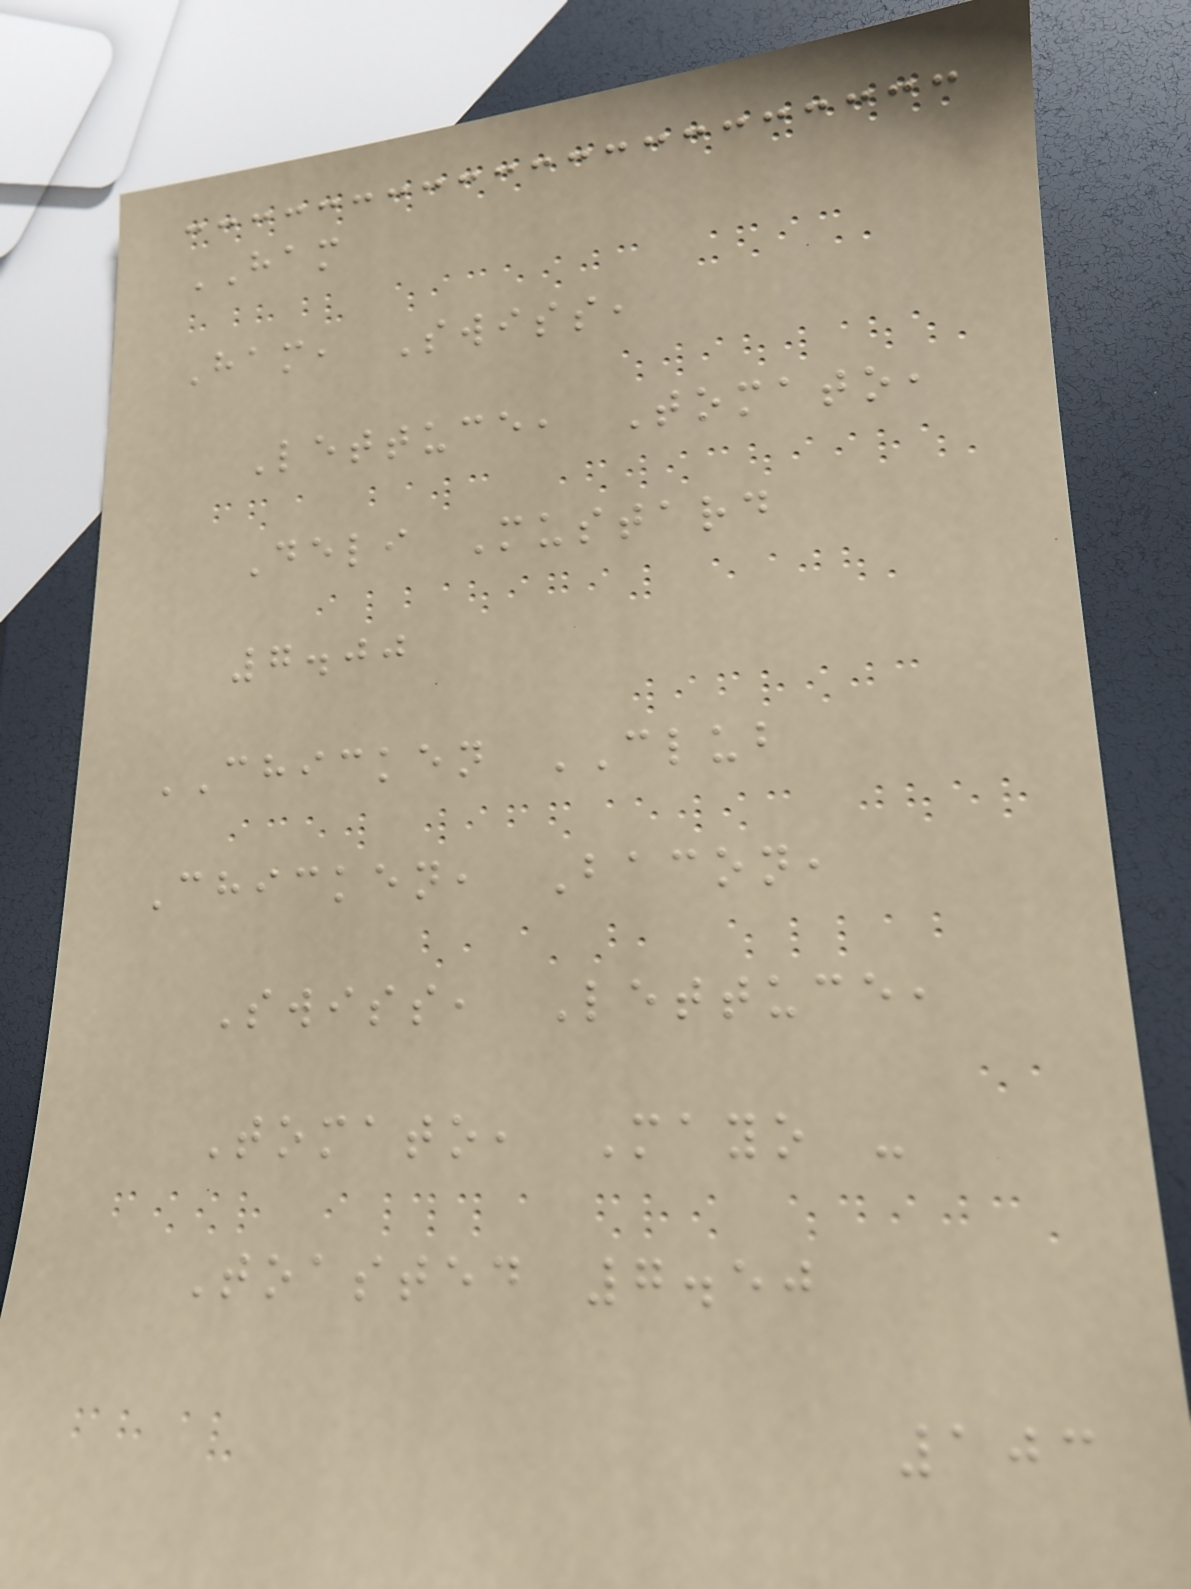HAM
Ham, Swiss,
Lettuce, Tomato,
Deli Mustard
7.00
CHICKEN CLUB
Chicken, Bacon,
Swiss, Lettuce,
Tomato, Mayo -
Toasted 7.50
103
